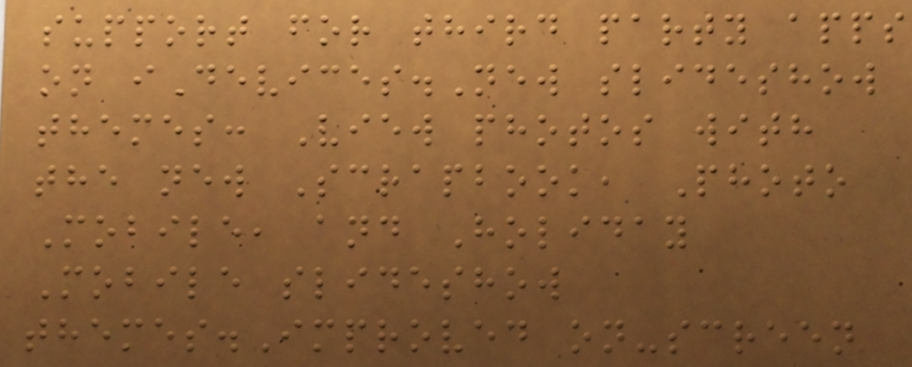support for third party apps
on iDevices.New slideshow
themes: View photos with
the new Scrapbook, Photo
Mobile, and Holiday
Mobile slideshow
themes.Improved on-screen
